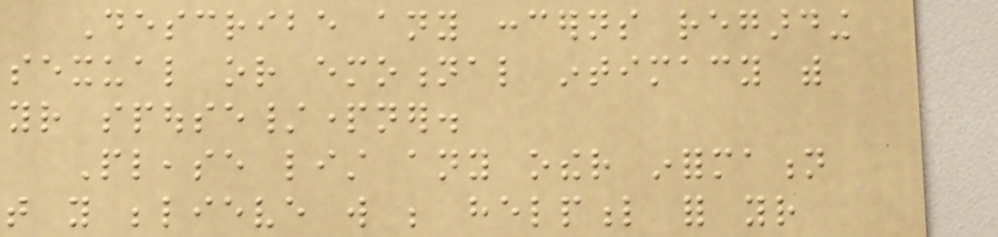Describe any concerns regarding
sexual or emotional intimacy with
your spouse/partner.
Please list any other information
that you believe will be helpful for your
